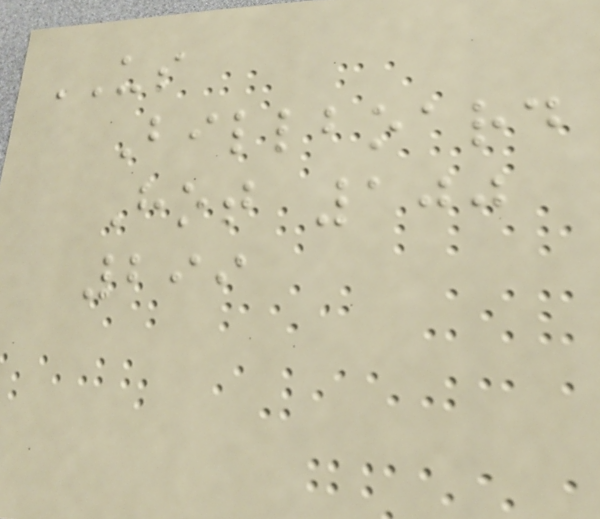US
Billboard
Hot 100
299
